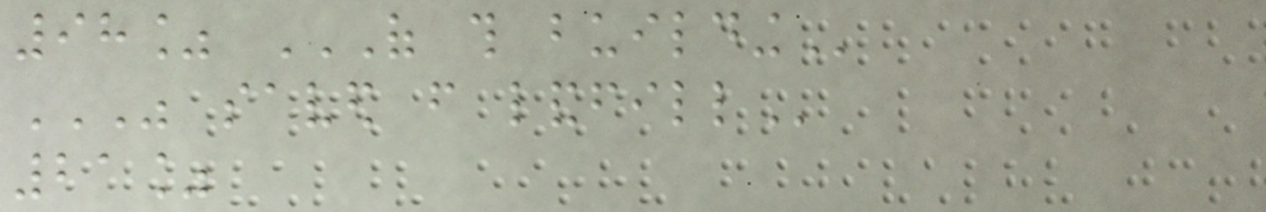98% OF THIS BUILDING
WAS SAVED FROM LANDFILL
21%
